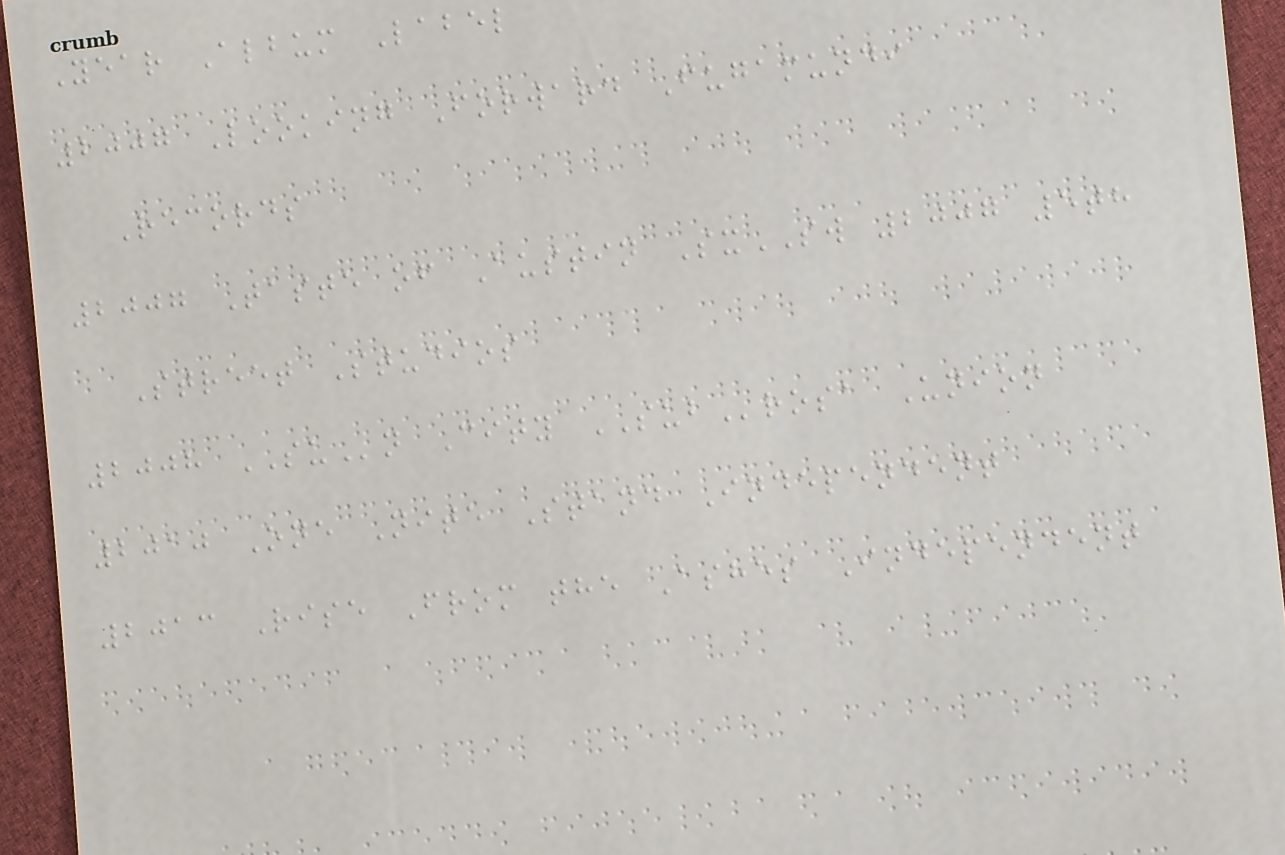Year Album Label
2007 Looking Forward Fugamundi
Records
2007 Taste of Austin SxSW 2007 5th
Street Studios
2008 SUn City SUBrosa Union
2010 One Nite Stand Independent
2013 Rise From the Ashes Independent
